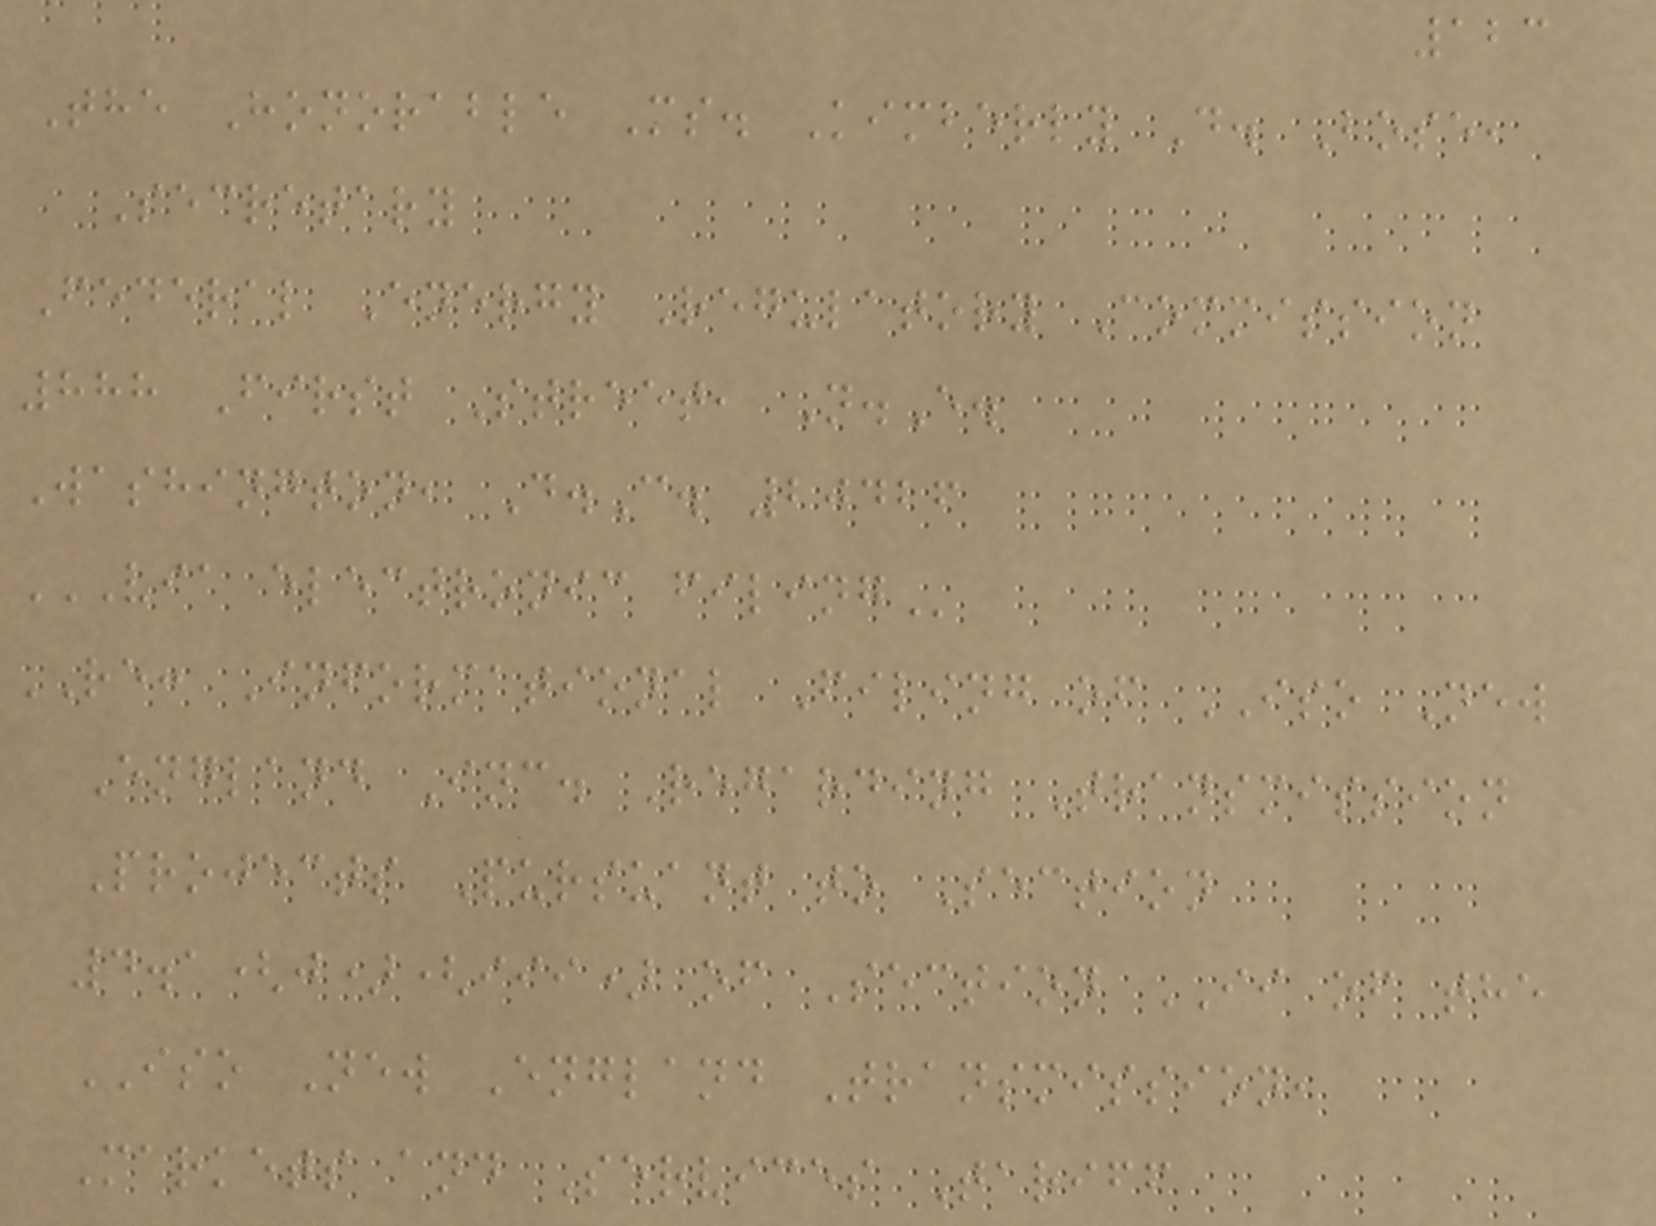123
The Honorable Ms. Kimberly D. Bose,
Secretary
Federal Energy Regulatory Commission
888 First Street, N.E.
Washington, D.C. 20426
VIA ELECTRONIC FILING
RE: Informational Filing of ISO New
England Inc. Regarding Transmission
Projects Pursuant to Section
4.1(j)(iii) of Section II of the
ISO New England Transmission,
Markets and Services Tariff
